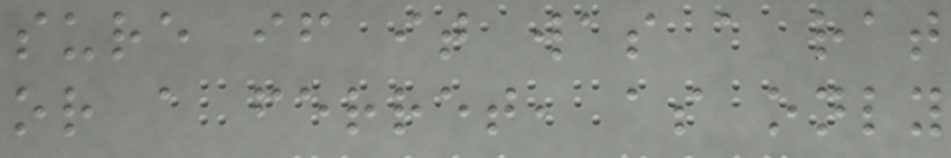sure if it was a rat
or a ferret, as only
